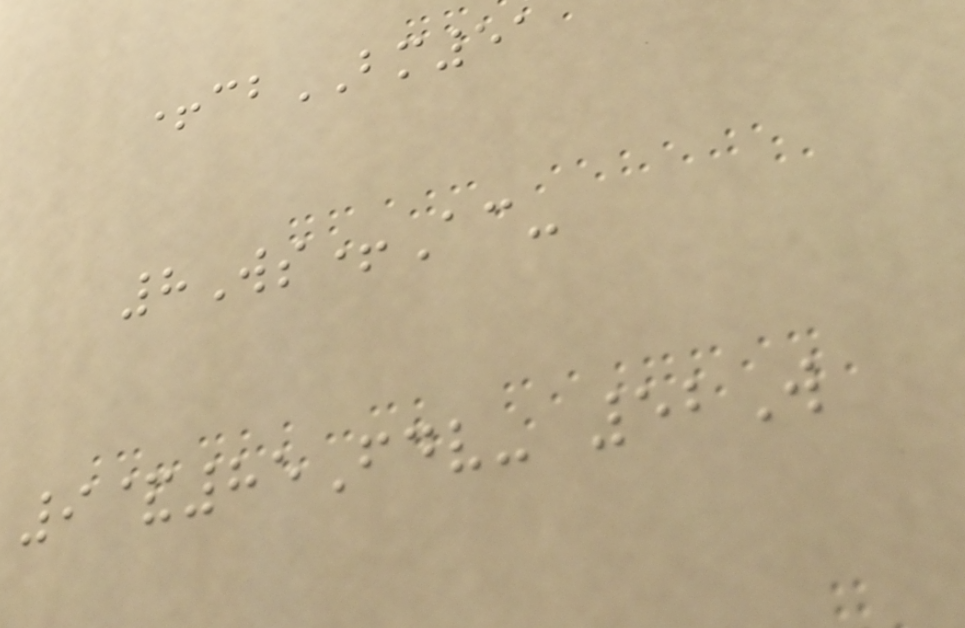+cbBM51
8Ws+Ac-
9&85Fdv- 52W
